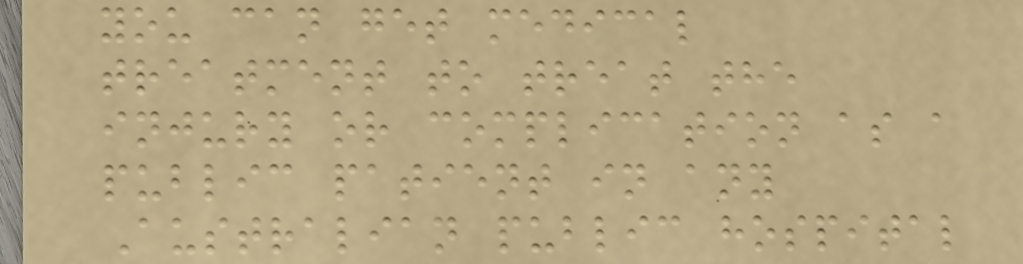you can get medical
treatment to treat the
injury or complication as a
public patient in any
Australian public hospital
